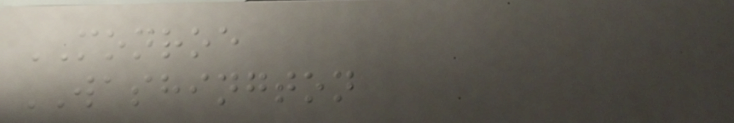MONROE
WASHINGTON
